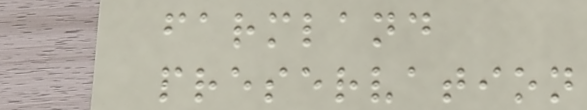farmland
preservation
